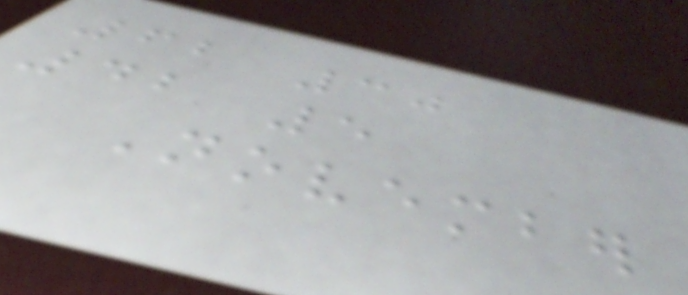62 30
42 5
November
